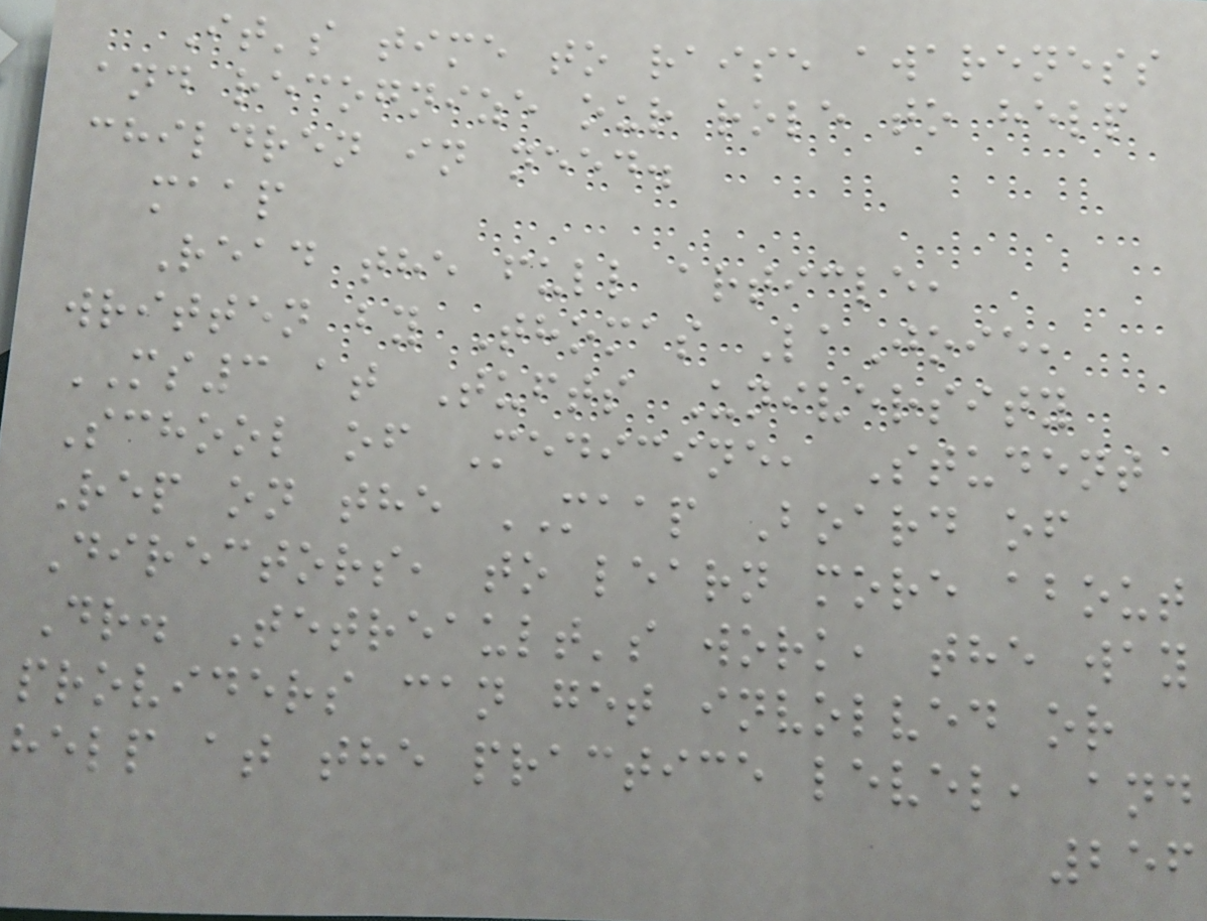It's time to raise awareness
and recognize our role to help
children in need.
maap
Read the full article,
written by Thomas LaJoie,
MS3 at Tufts University
School of Medicine, Student
Rep on the MAAP Board of
Directors, to learn more about
Dr. Tetreault's work, the way
providers can get involved or
help at the practice level, and
256
